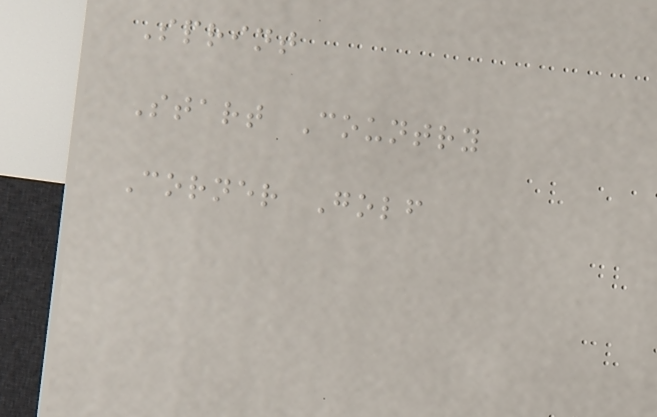Sprint
Start Country
Corner Golf
